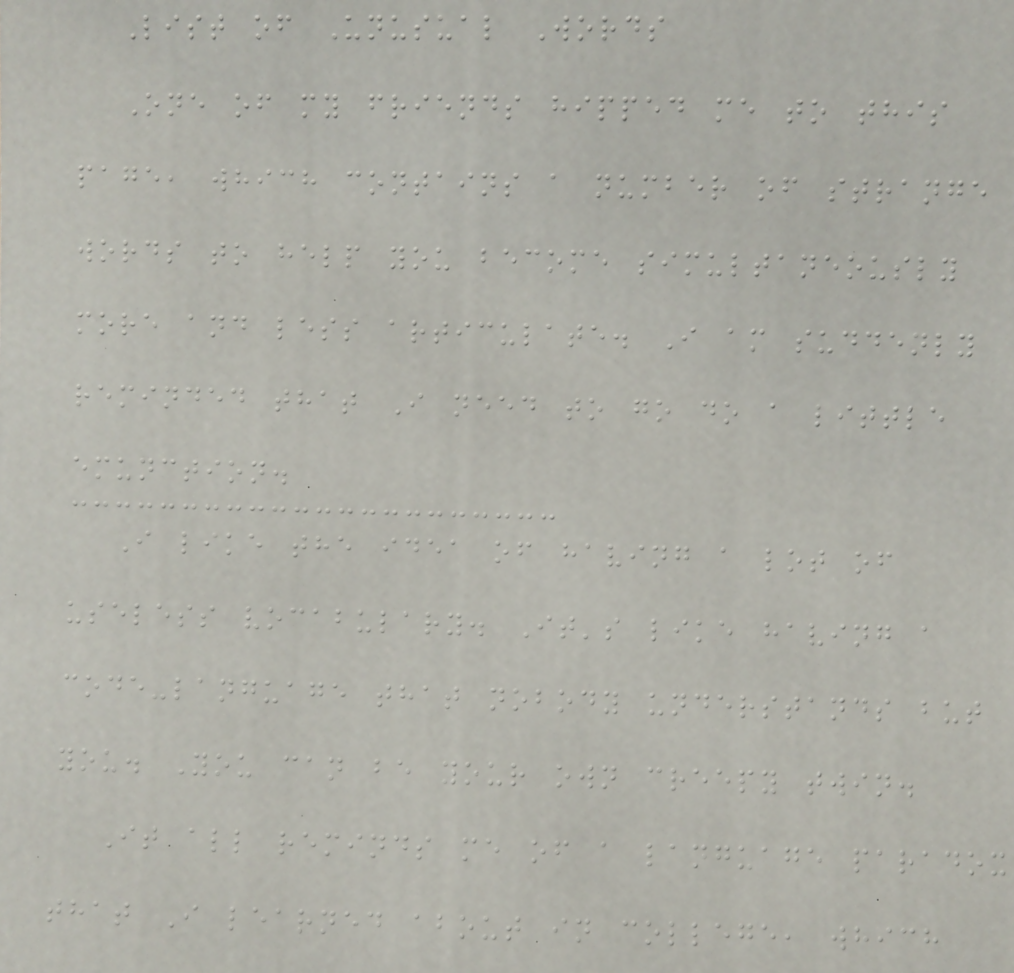List of Unusual Words
One of my friends hipped me to this
page, which contains a number of strange
words to help you become simultaneously
more and less articulate. I am suddenly
reminded that I need to go do a little
emunction.
I like the idea of having a lot of
useless vocabulary. It's like having a
code-language that nobody understands but
you. You can be your own creepy twin.
It all reminds me of a language paradox
that I learned about in college, which
